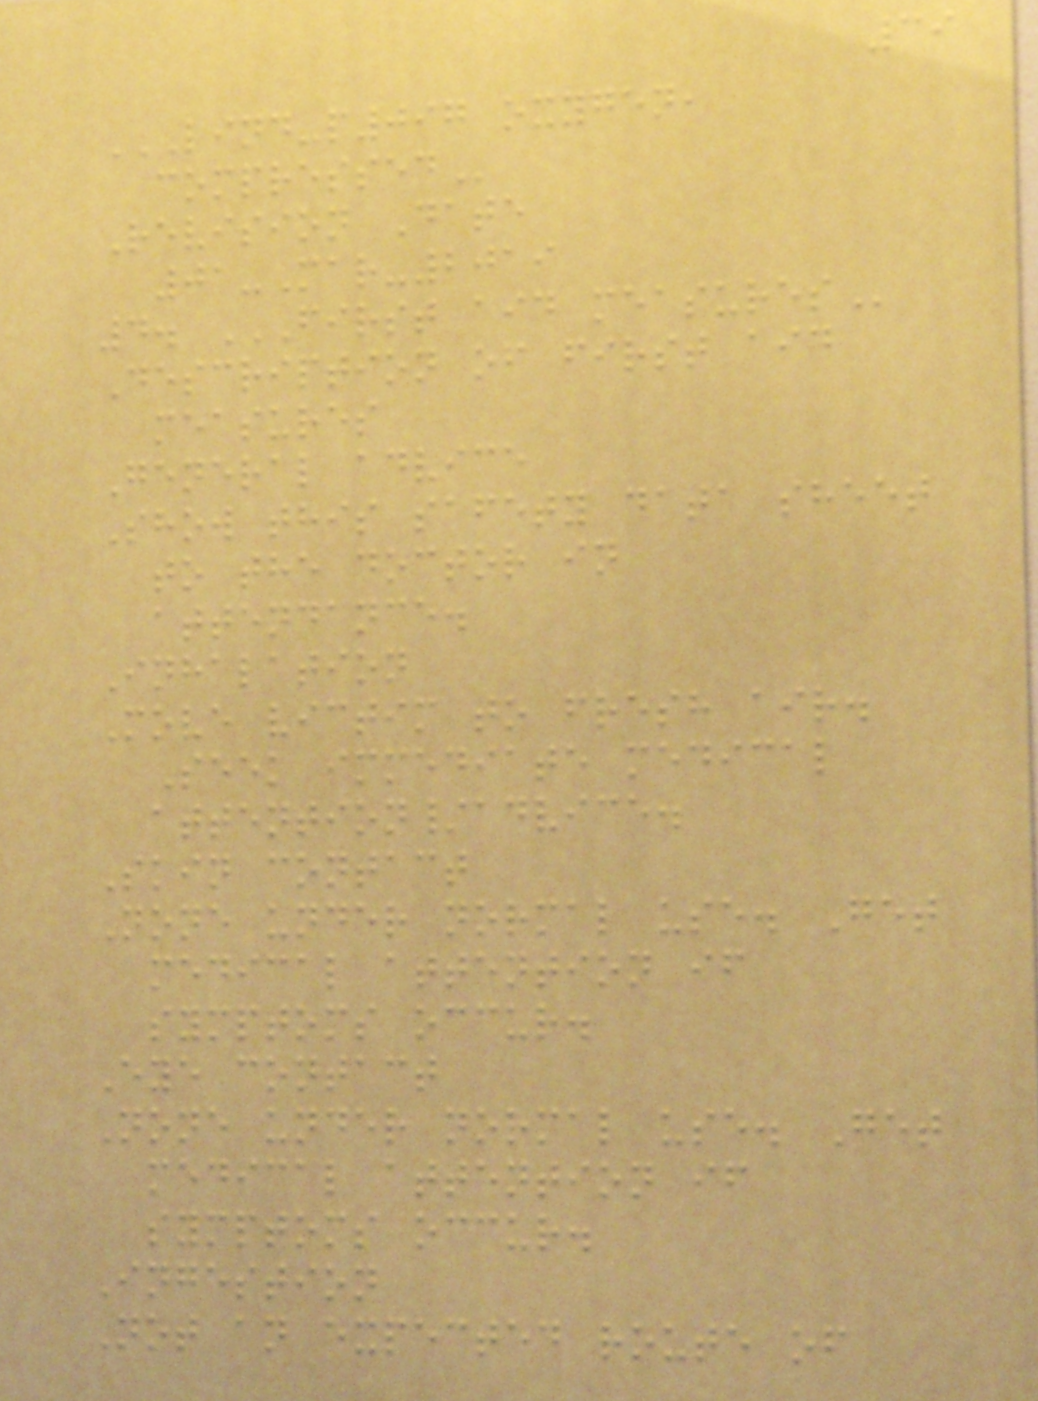39
LIND-P097 OXYGEN,
COMPRESSED
Revision Date
01-Mar-2019
4. FIRST AID MEASURES
Description of first aid
measures
General advice
Show this safety data sheet
to the doctor in
attendance.
Inhalation
Move victim to fresh air.
Seek immediate medical
attention/advice.
Skin contact
None under normal use. Get
medical attention if
symptoms occur.
Eye contact
None under normal use. Get
medical attention if
symptoms occur.
Ingestion
Not an expected route of
